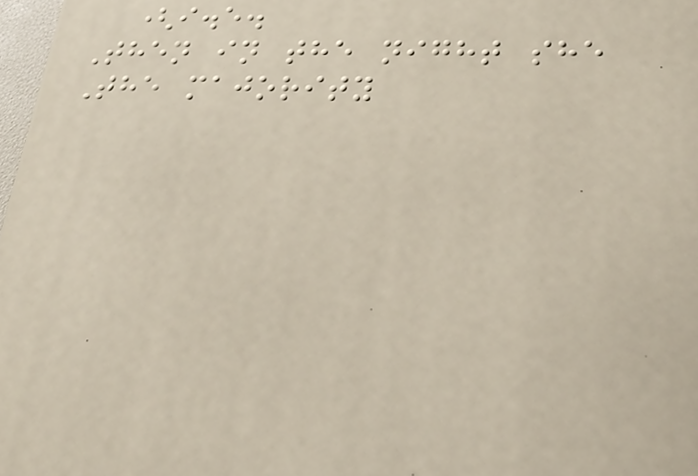(i.e.
Then in the night she
The majority
